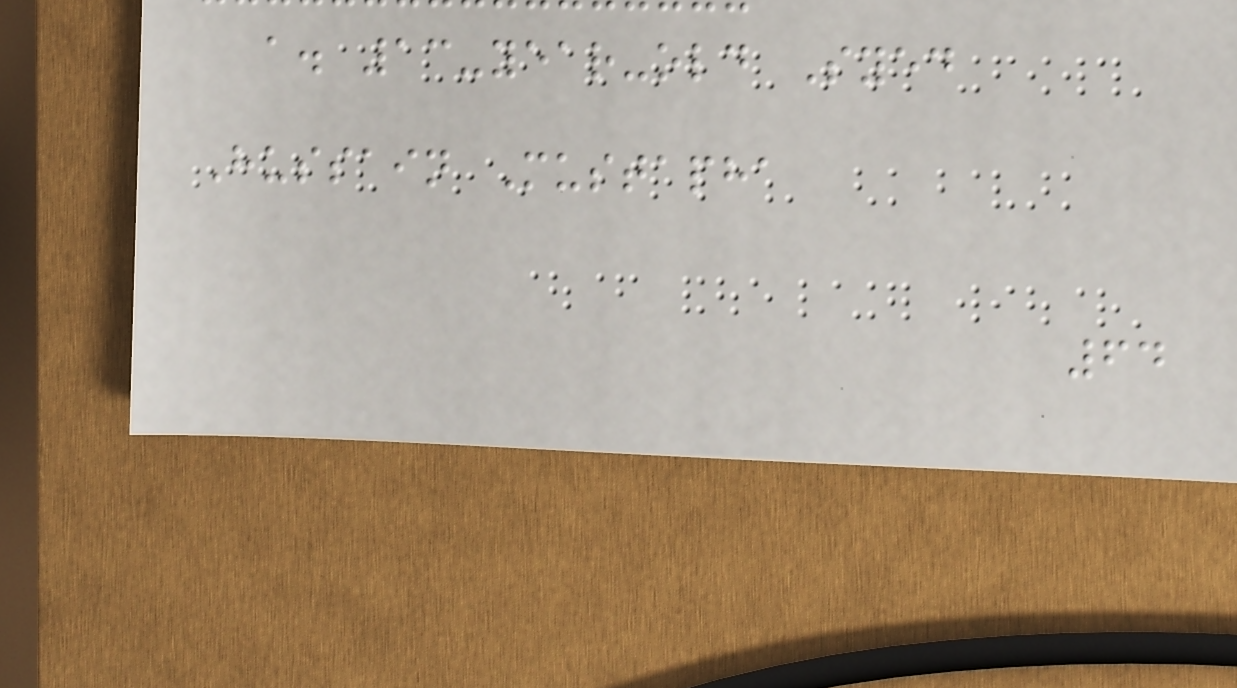a. 13-year-old Syed
Hussain Mustapha
64
